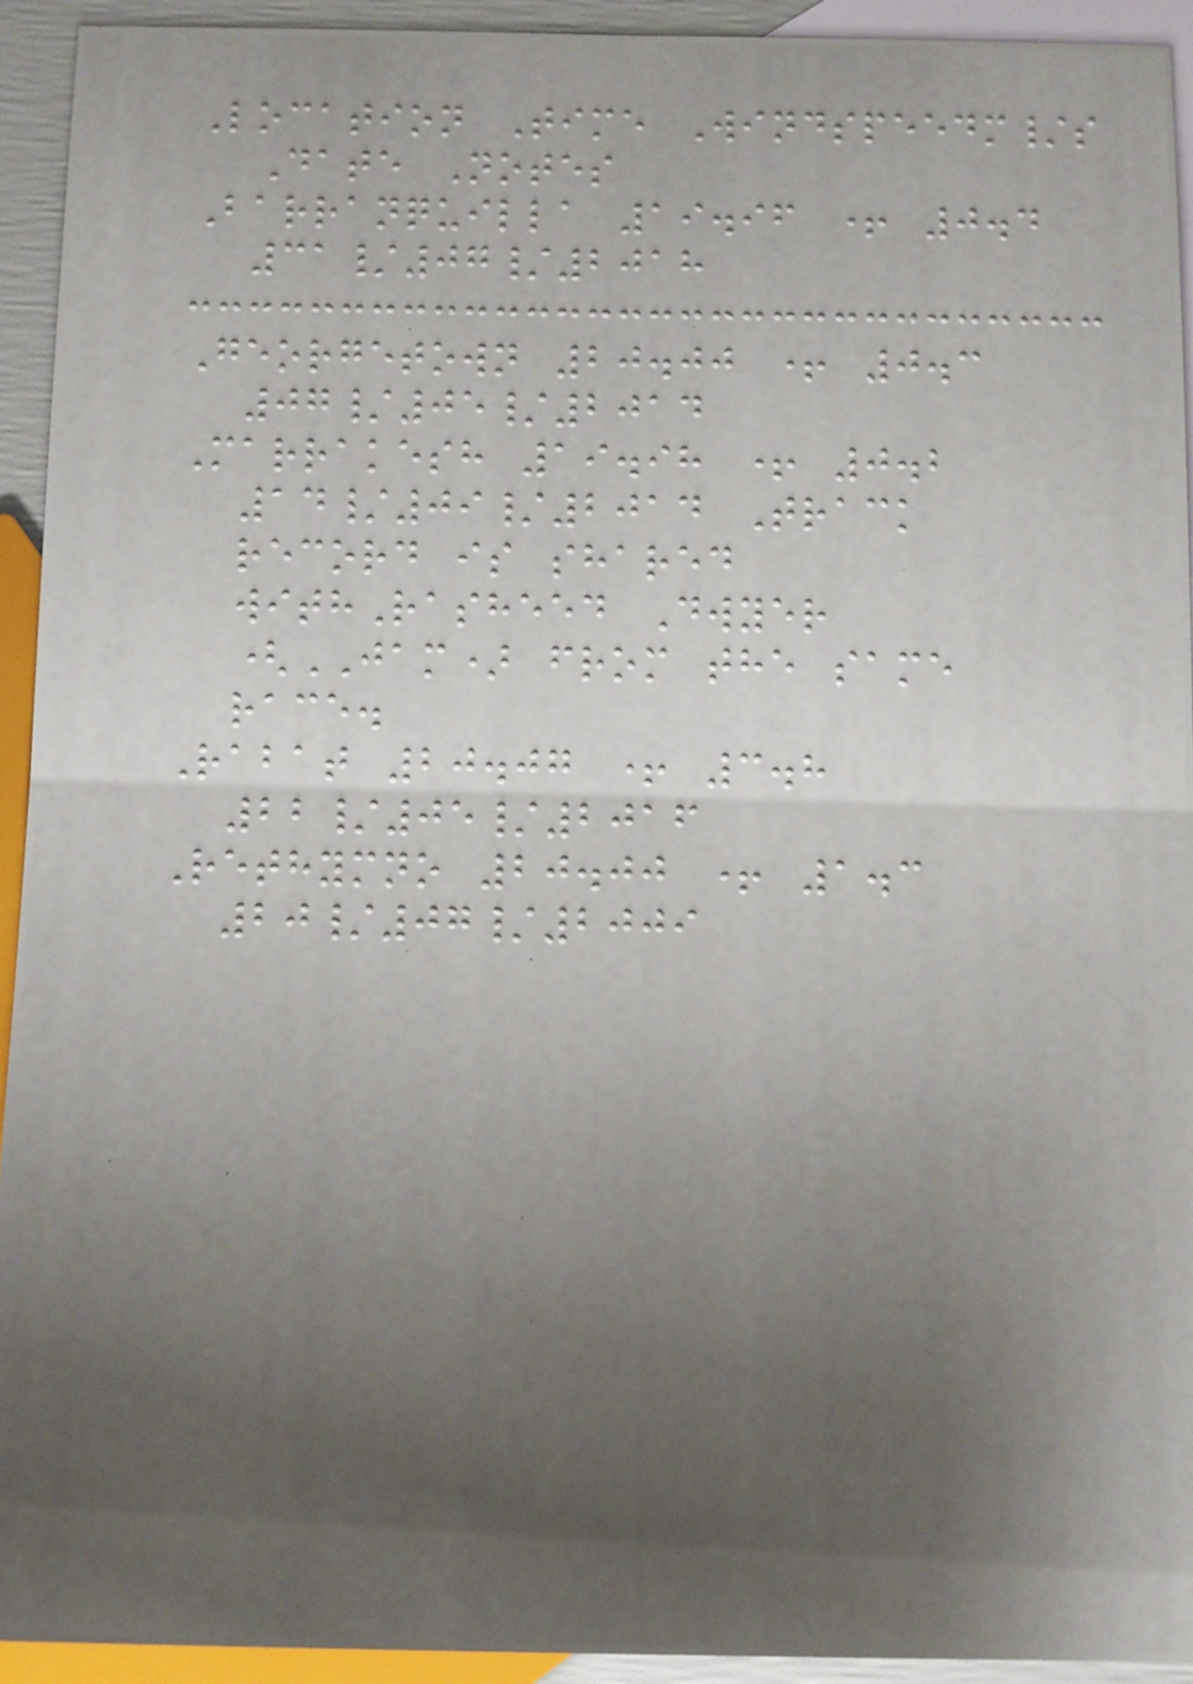Location Time Windspeedm/s
Date Notes
Barranquilla 19.96 + 0.4
31/07/2018
Georgetown 20.00 + 0.3
07/05/2014
Marrakesh 19.98 + 0.2
14/09/2014 Track
record is shared
withRasheed Dwyer
(JAM) from the same
race.
Rabat 20.07 + 3.8
22/05/2016
Rethymno 20.00 + 1.3
20/07/2009
